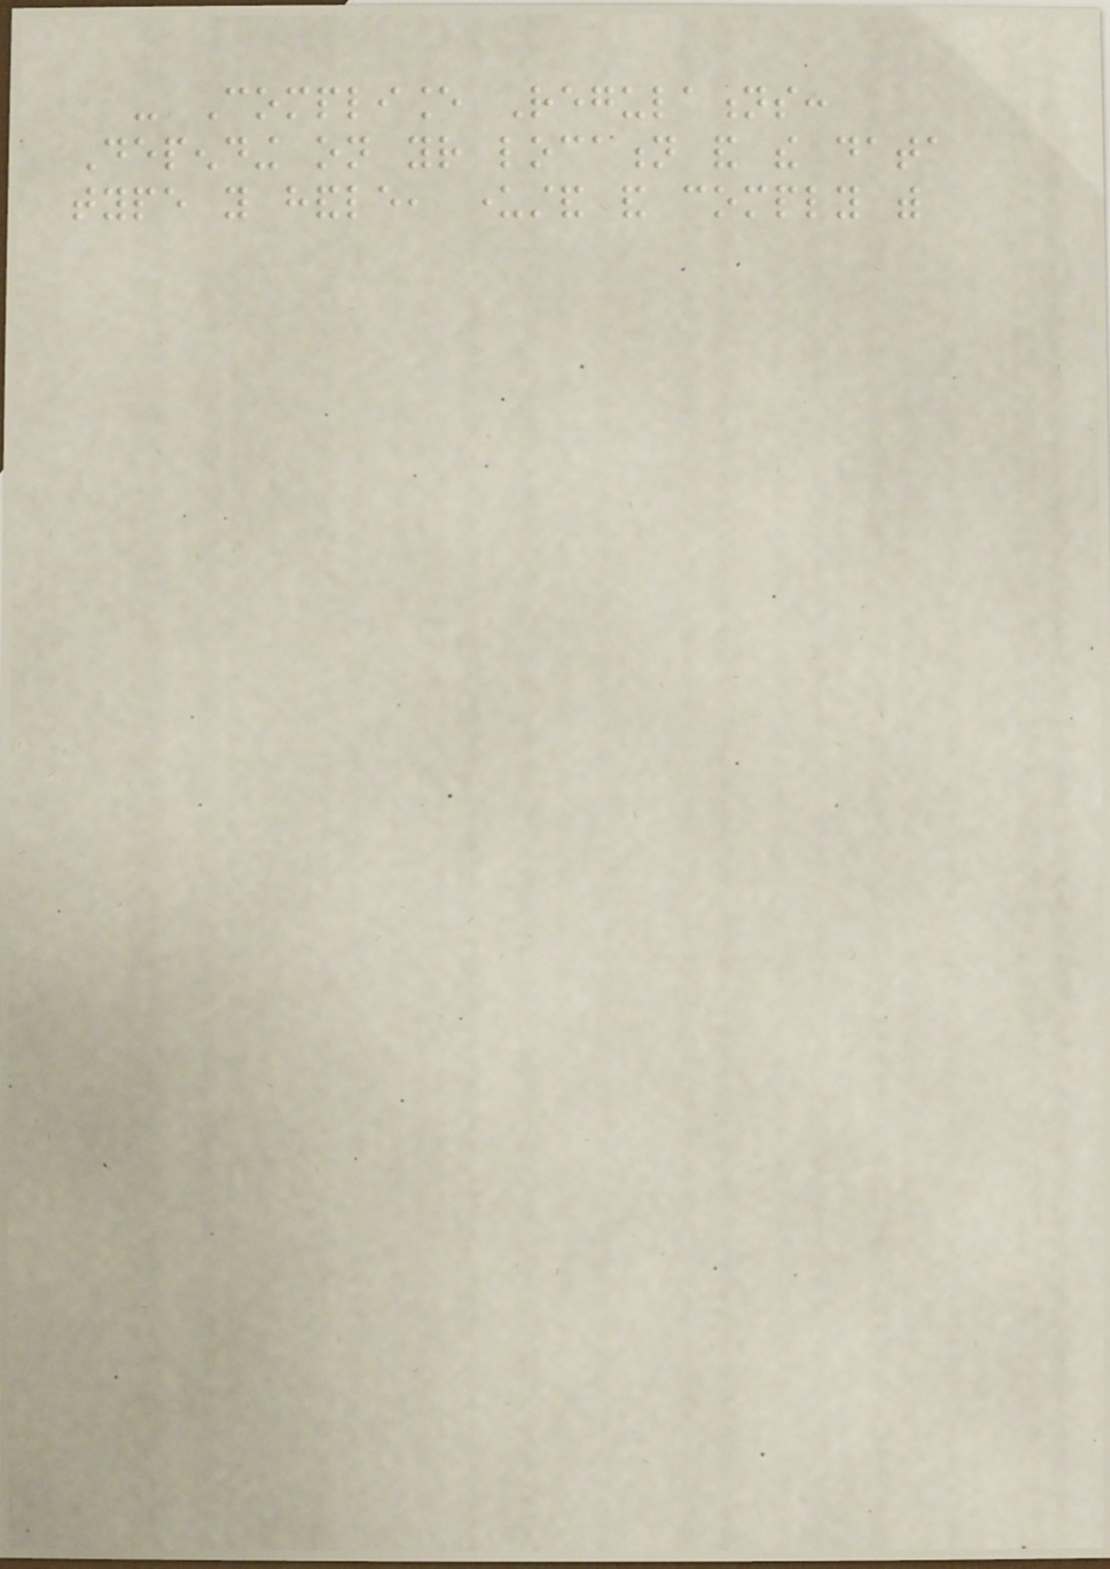- Compliance Regulations:
Depending on your location and the data
type you handle, understand and comply with
